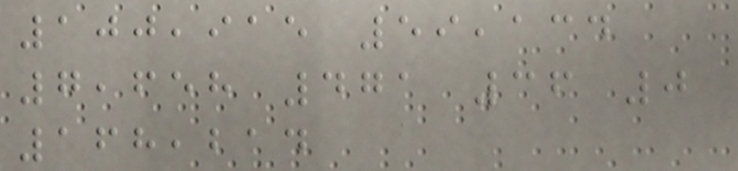100,915 59,134
7,658 471 36 0
168,214
